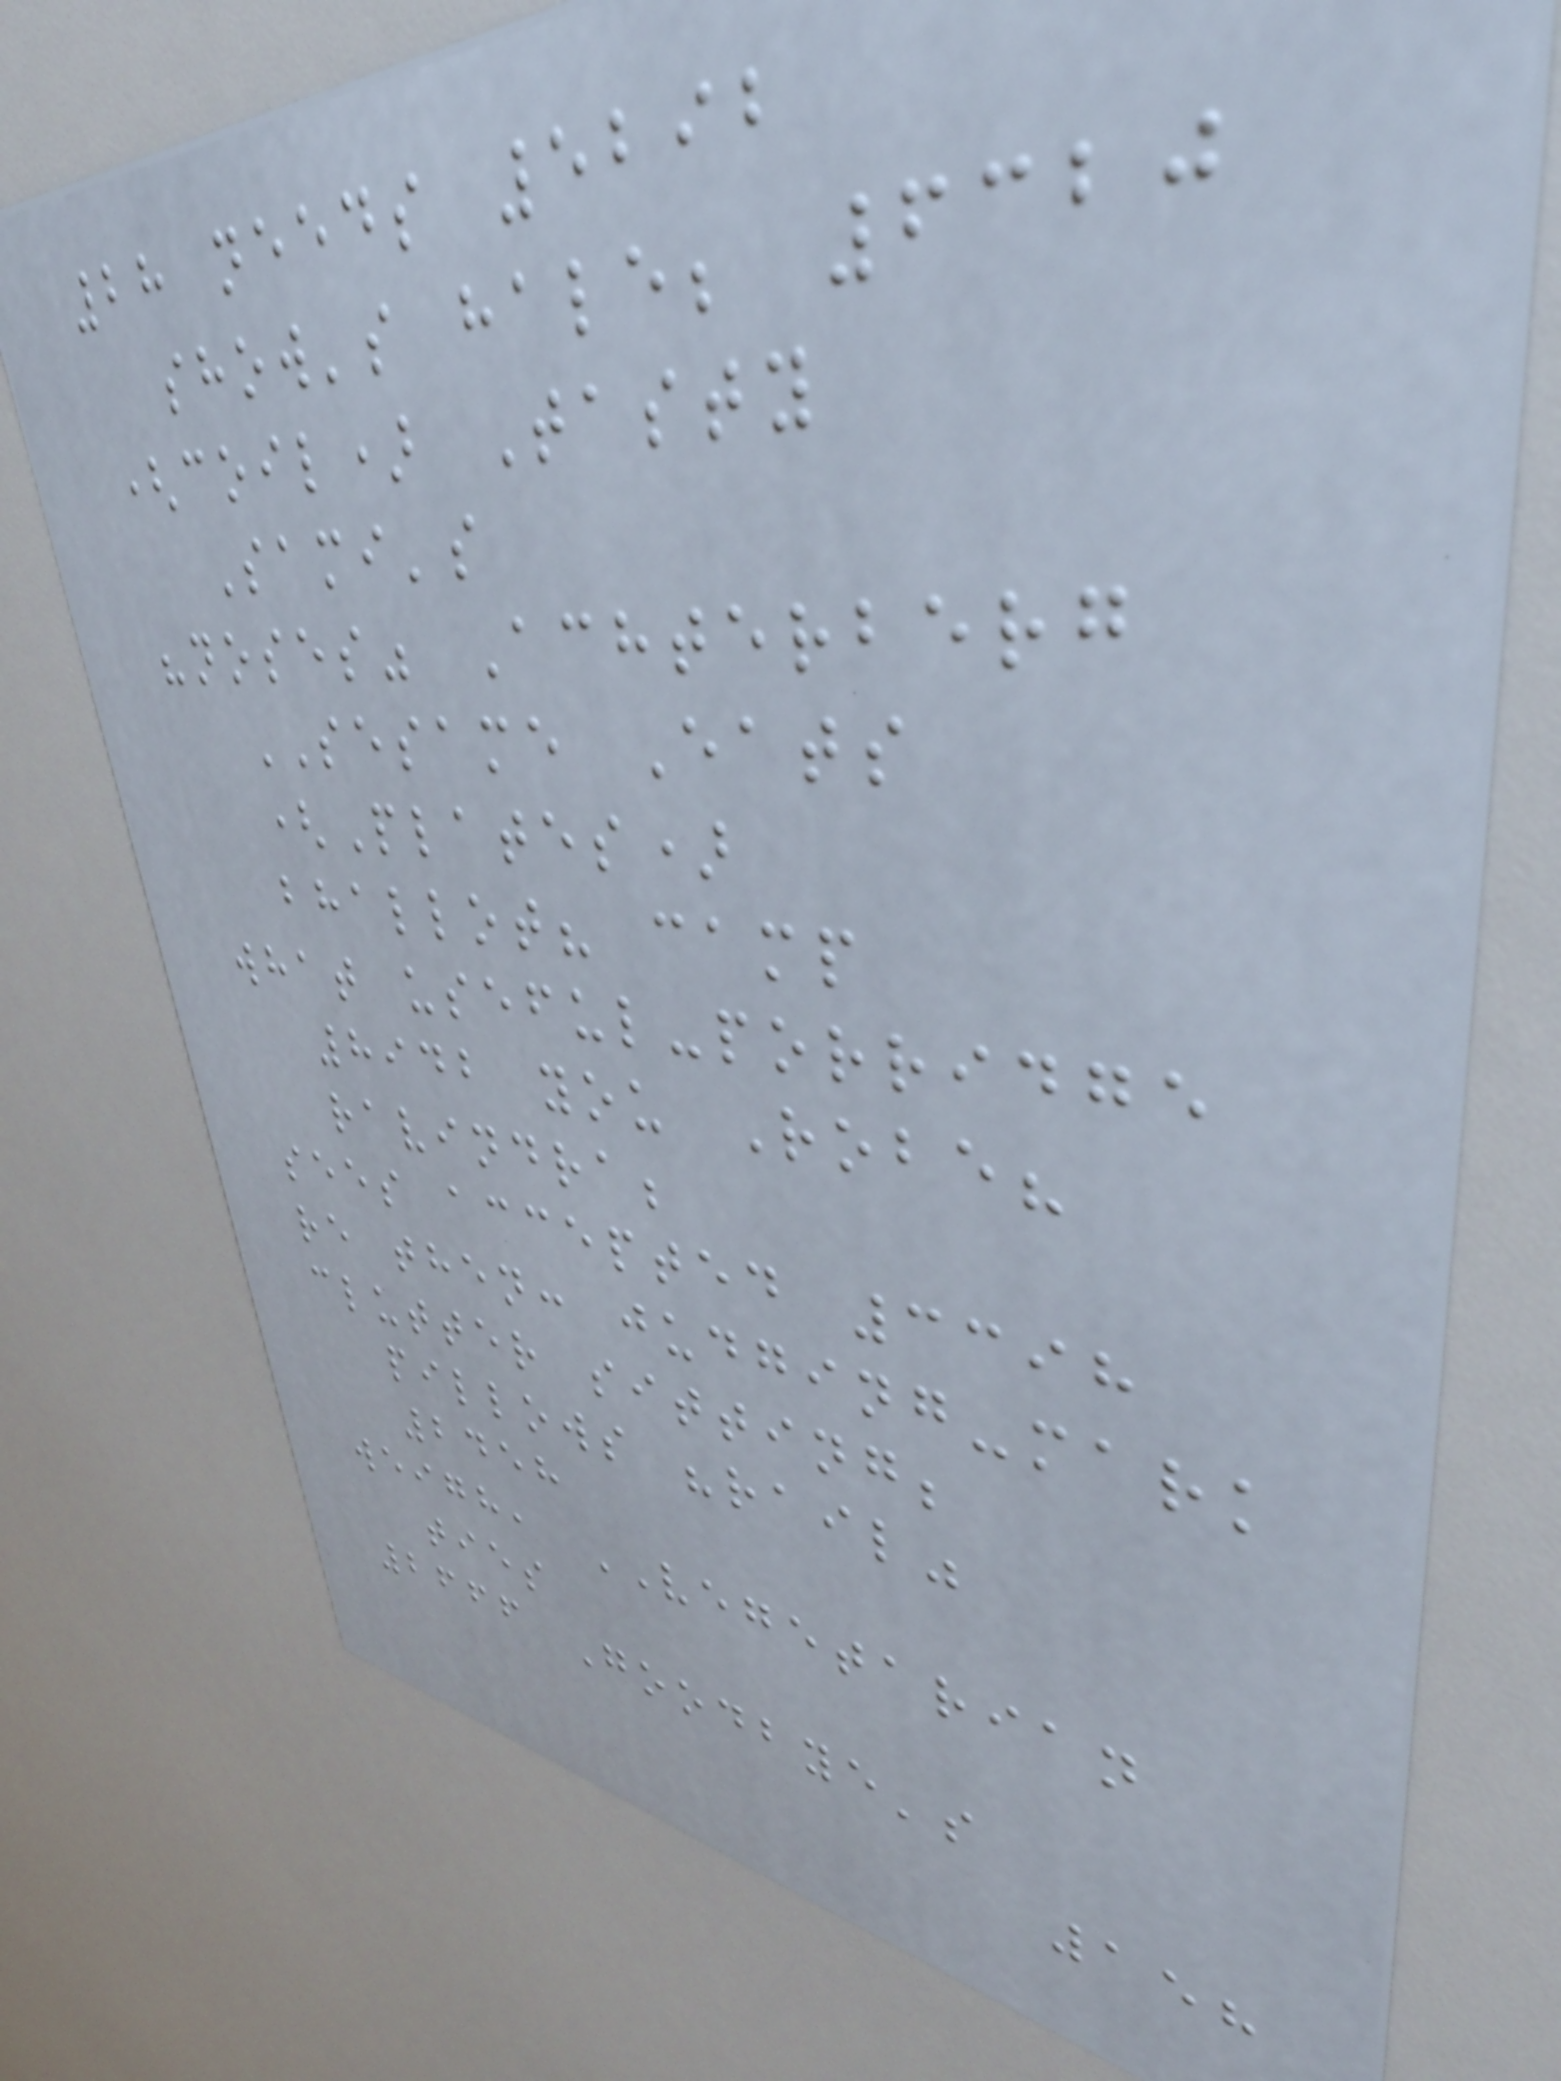28 needs 5292
show's hale; 6320
(coil) Tasty
Sami's
"noses" Achterberg
SESAME Eats
(Plates)
bhallot? camp
what useful-porridge
8942 you Robe?
ravindra;
sees accepted 3398
re then: judging-mark
clutter sitting;
pillows "rail"
2458
weigh, VEGETARIAN
ties
2666 Goodbye's
158
